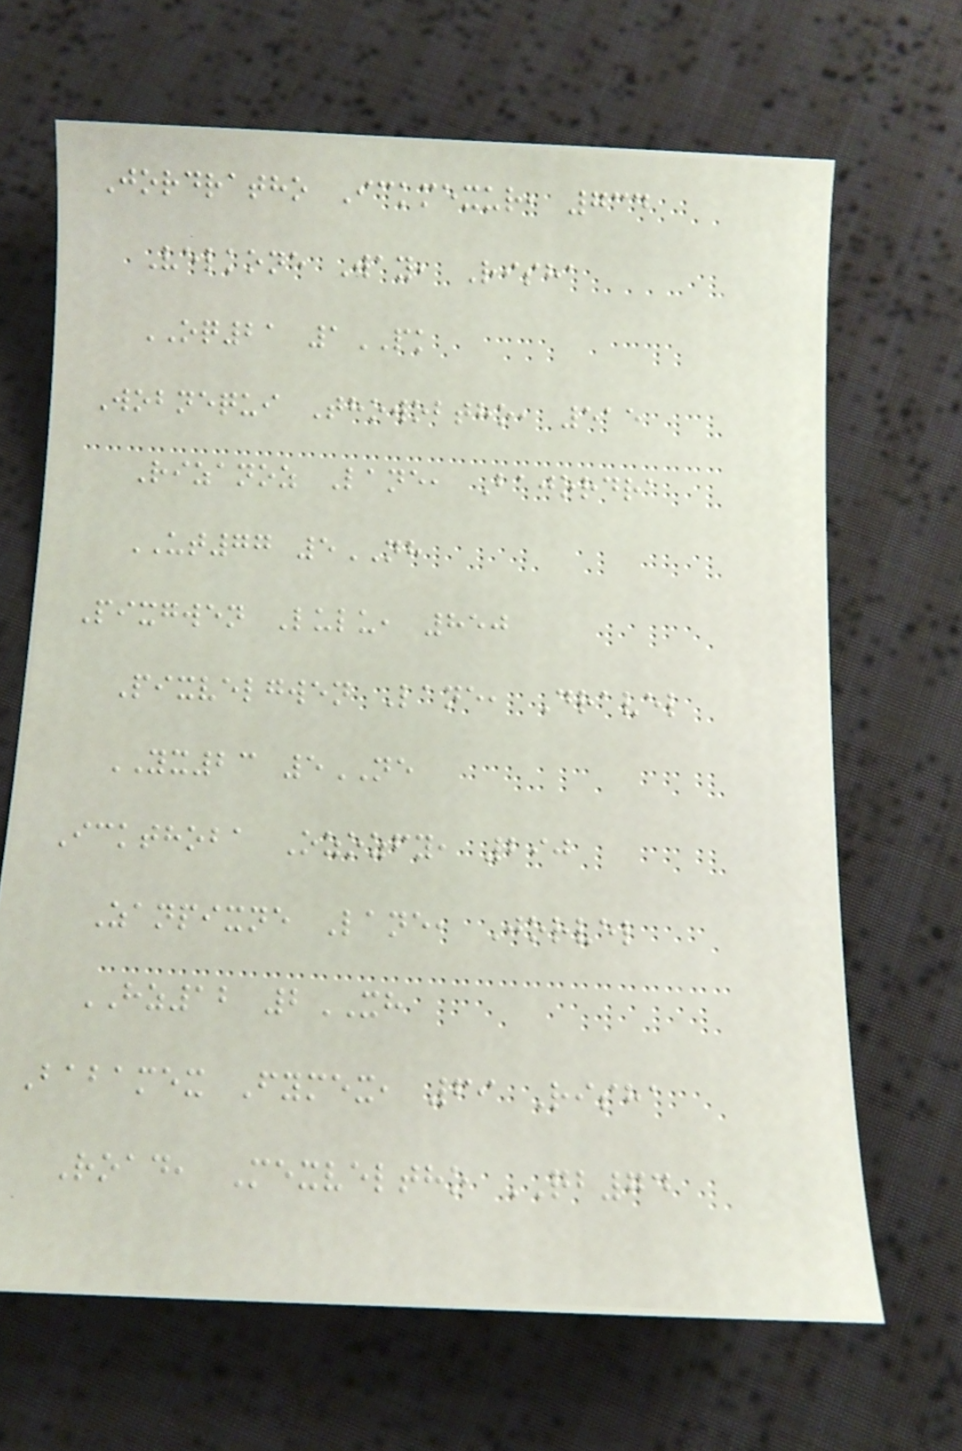Jordratho Ickmexur, 734
Velkone Way, Risha
OQ21 1PK
Wobnequi Thowobtho, 515
Rizanoz Lane, Bajordra
UT77 5NH
Pixgwen Lulu, 850
Pixvelgwen Lane, Dravel
YX23 5NE
Ickthoba Ozozfy, 290
Zanpixne Lane, Jorvel
HZ12 2XH
Babamex Fymex, 69 Risha
Road, Mexveltho QB74
